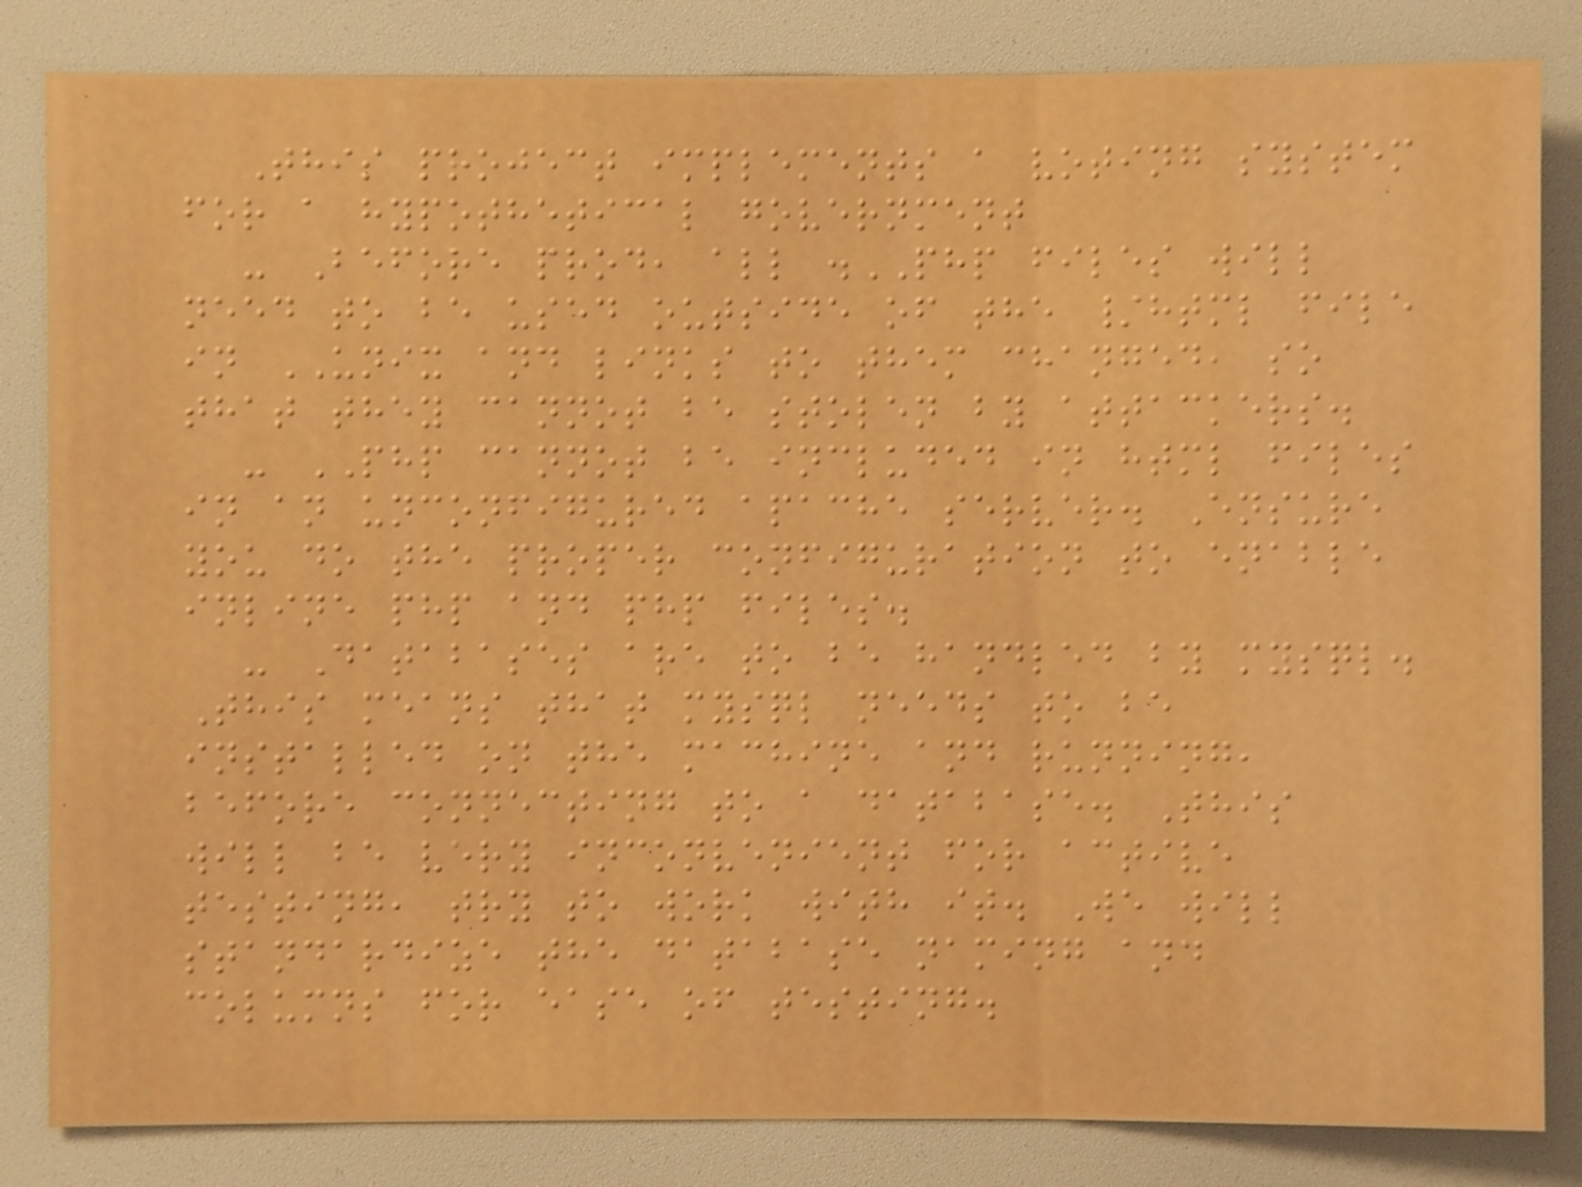This project implements a voting system
for a hypothetical government
- Before prod, all .PHP files will
need to be used outside of the /html file
in UNIX and links to them changed, so
that they cannot be stolen by attackers.
- PHP cannot be included in html files
in an unconfigured apache server. Ensure
you do the proper configuration to enable
inline php and php files.
- Databases are to be handled by mysql.
This means that mysql needs to be
installed on the machine and running,
before connecting to a database. This
will be very inconvenient for active
testing, try to work with it. We will
standardize the database naming and
columns for ease of testing.
